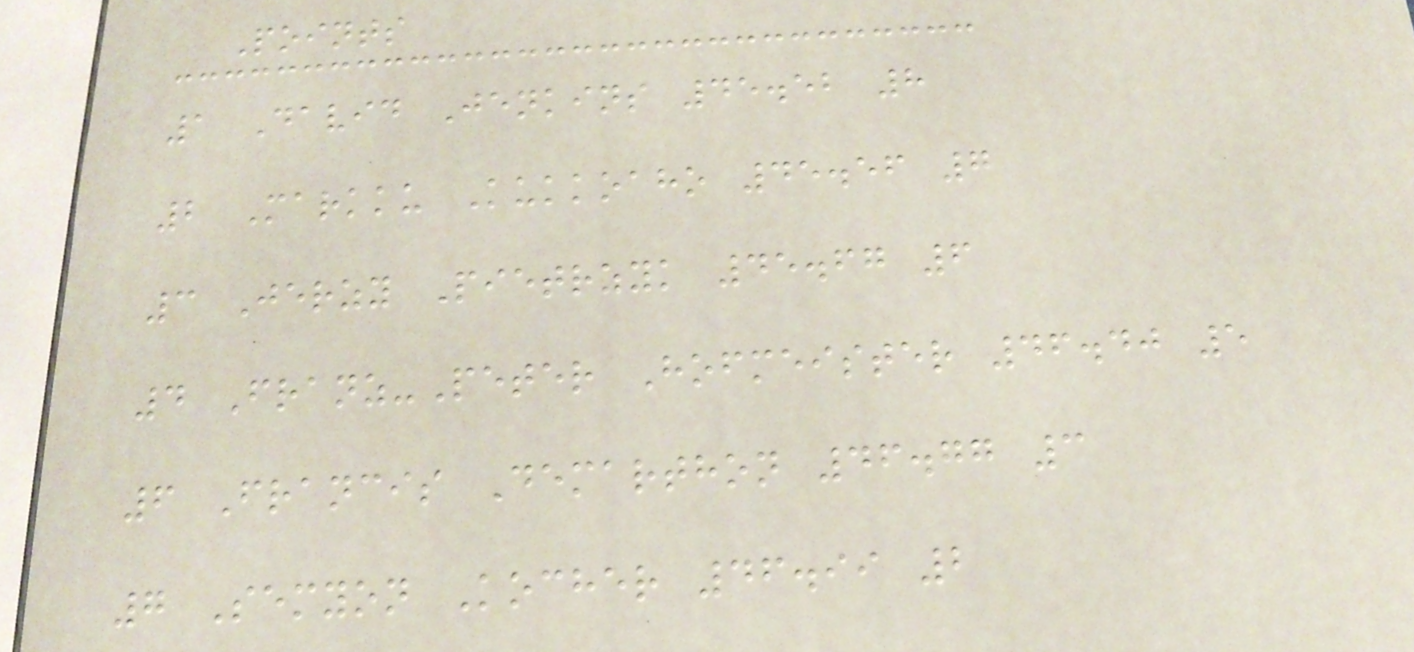Points
1 David Jenkins 45.52 8
2 Markku Kukkoaho 45.56 7
3 Jerzy Pietrzyk 45.67 6
4 Franz-Peter Hofmeister 46.40 5
6 Francis Demarthon 46.77 3
7 Semyon Kocher 46.99 2
